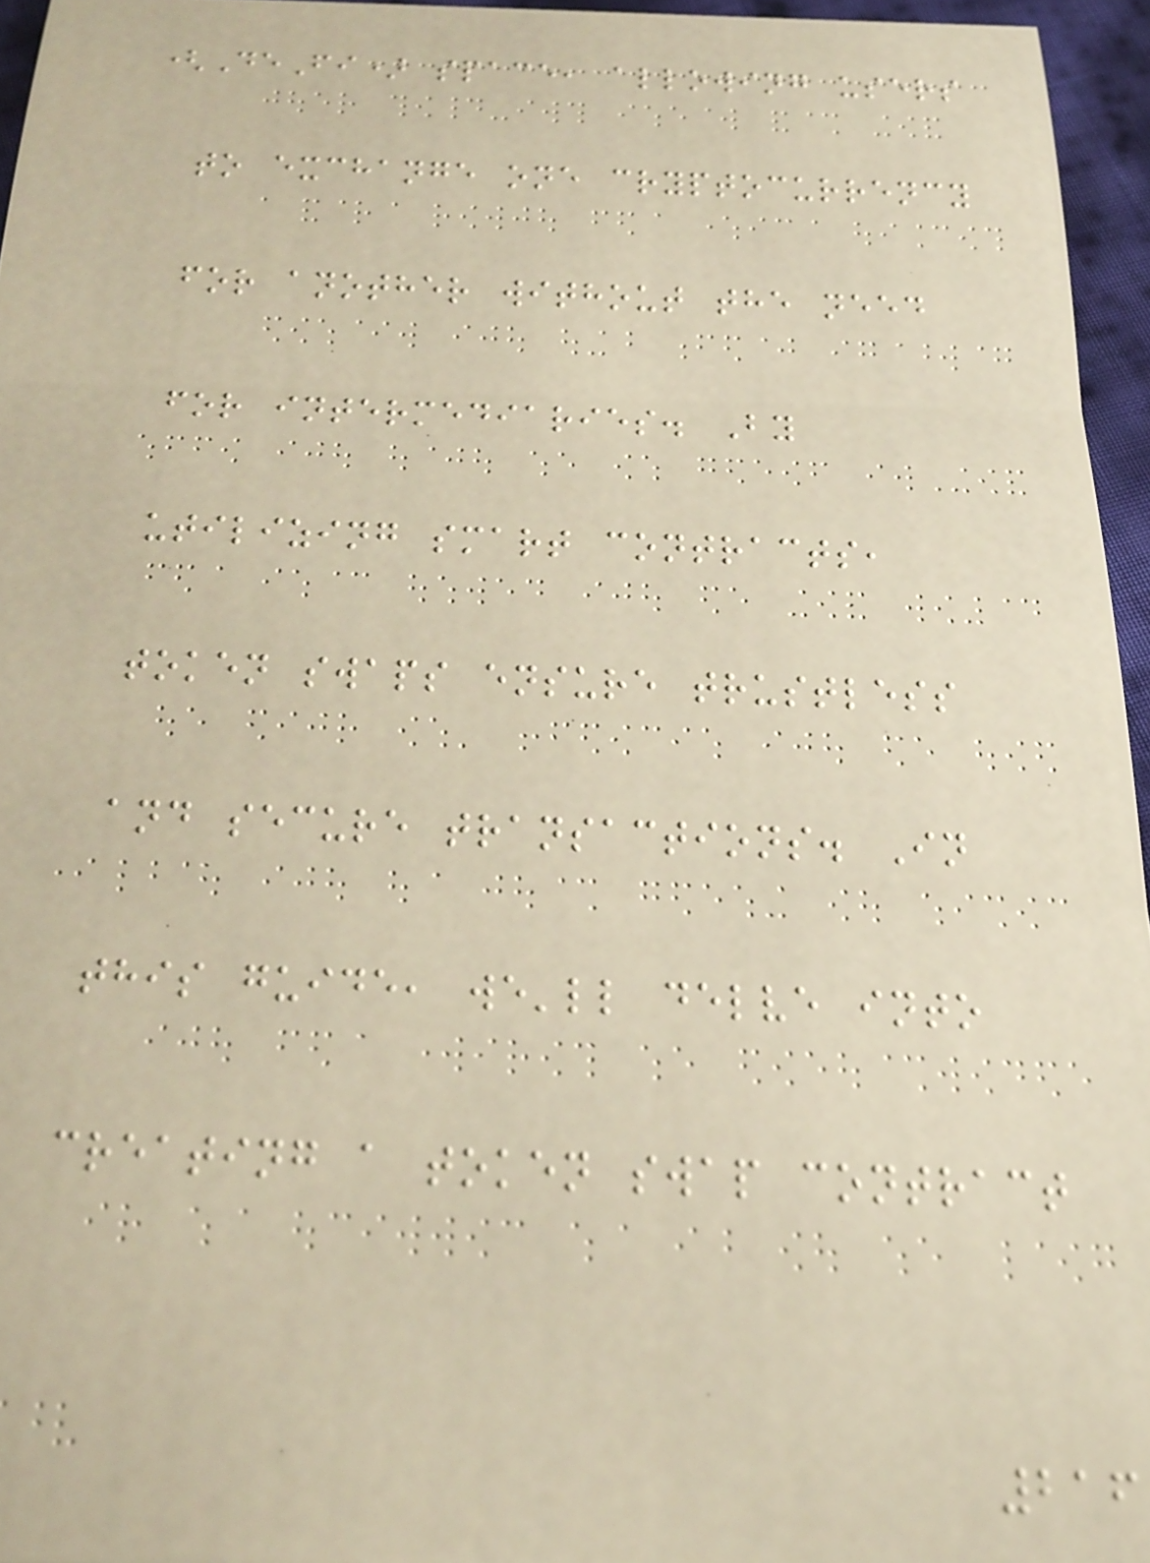(DeFi) space, allowing users
to exchange one cryptocurrency
for another without the need
for intermediaries. By
utilizing smart contracts,
token swaps ensure trustless
and secure transactions. In
this guide, we'll delve into
creating a token swap contract
216
